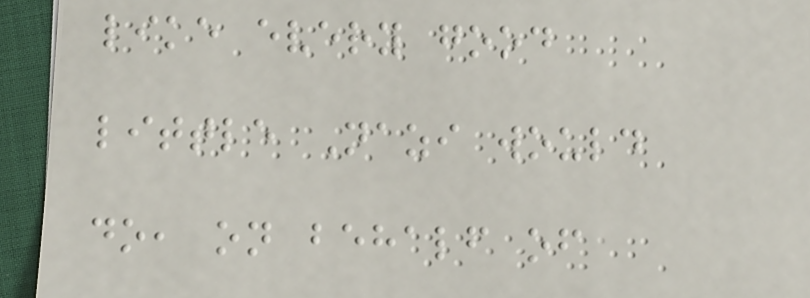like every good
little Nazi would
do, on behalf of
